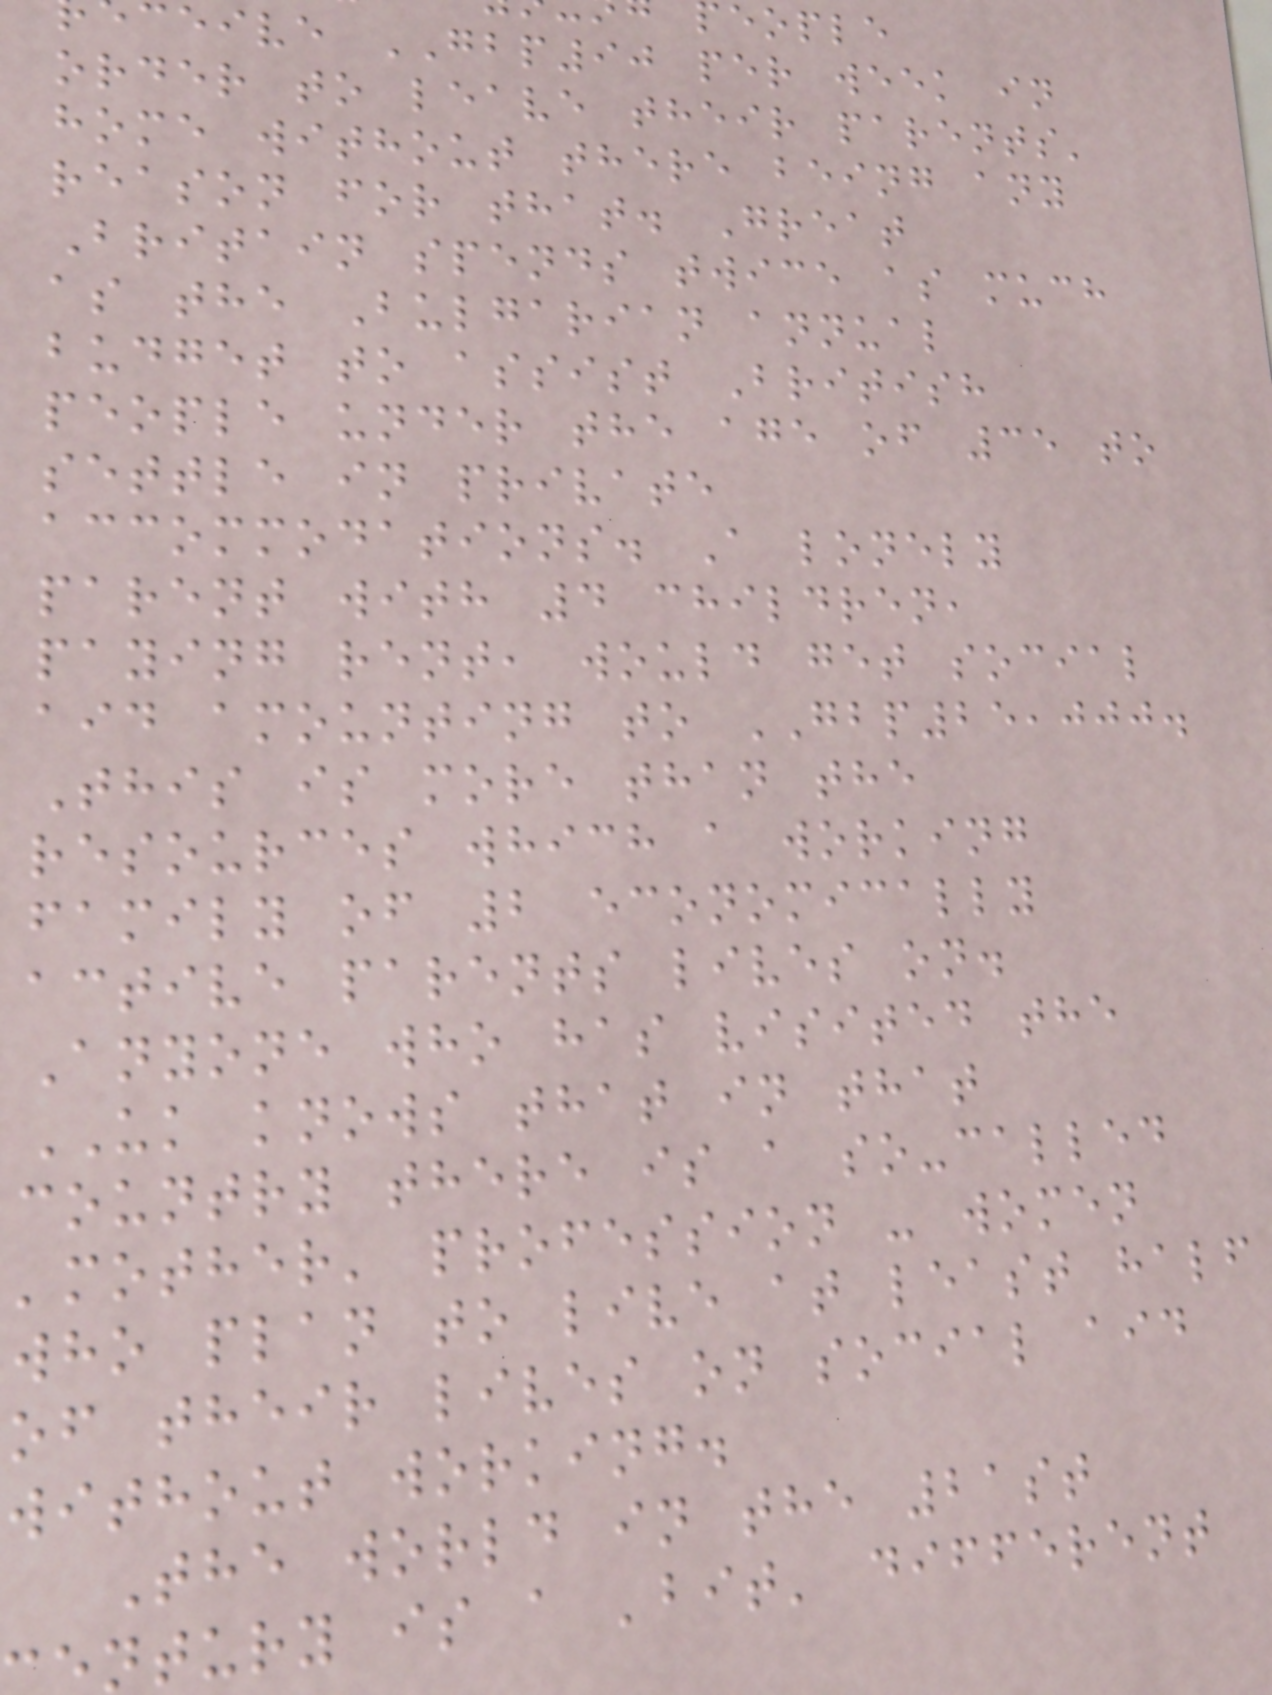eive GBP90 per week in
order to leave their parents'
home without there being any
reason for that. Great
Britain spends twice as much
as the Bulgarian annual
budget to assist British
people under the age of 35 to
settle in private
accommodations. A lonely
parent with 4 children,
paying rent, would get social
aid amounting to GBP25,000.
This is more than the
resources which a working
family of 2 economically
active parents lives on.
Anyone who has visited the
UK knows that in that
country there is a so-called
'mother' profession - women
who plan to live at least half
of their lives on social aid
without working.
The world in the 21st
ntury is a 'bit' different
